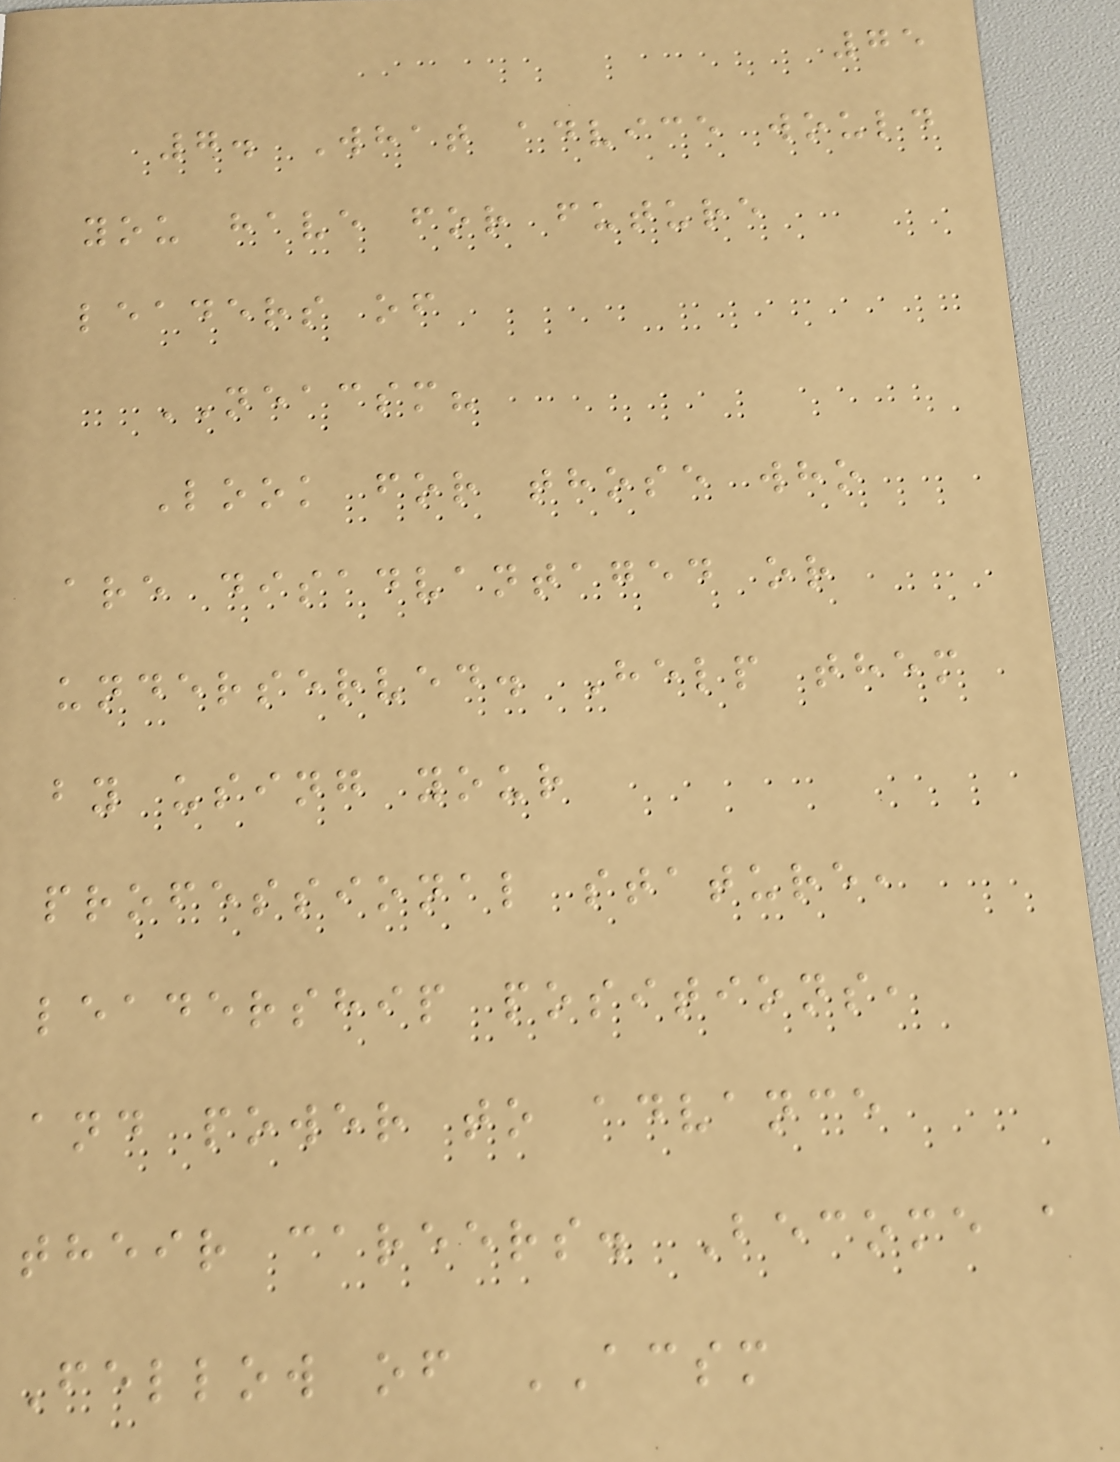75
7. What advice would
you have for future
leaders of
NEACSM?
Look for those who
are disadvantaged or
underserved. Help them
by using your
professional stature,
leadership positions,
and power to advance
their careers. Become a
Fellow of ACSM
